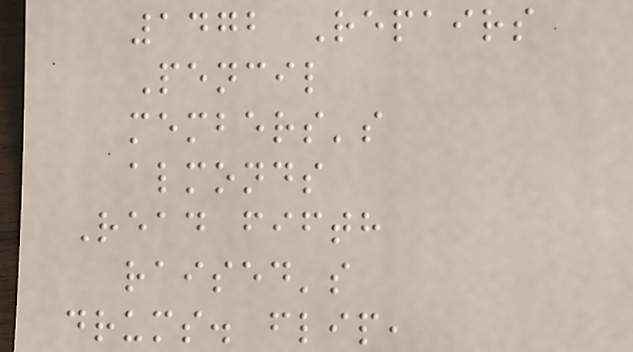1472 Repairs
Pencil
members's
almonds
Read fifth
raised's
drums. flip,
